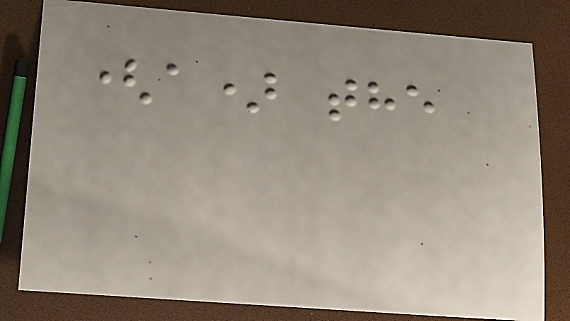(a) the
